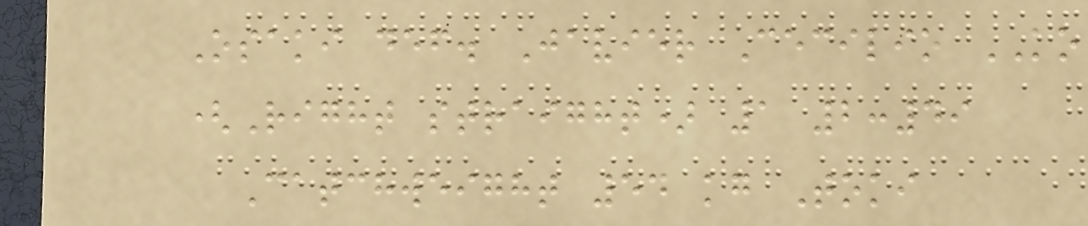Osaki def. Javier Cecilio KO
(Right straight) 1 2:49
Catchweight 54 kg Toki
